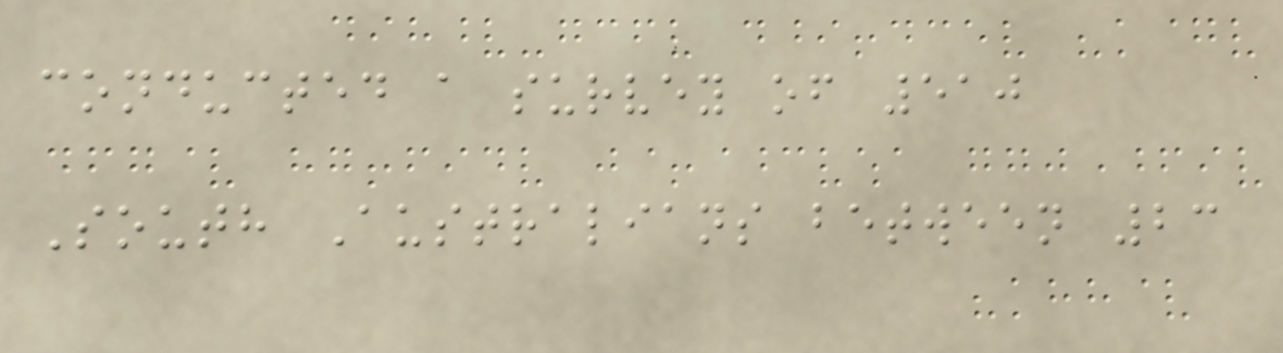conducted a survey of 510
South Australians between 23
